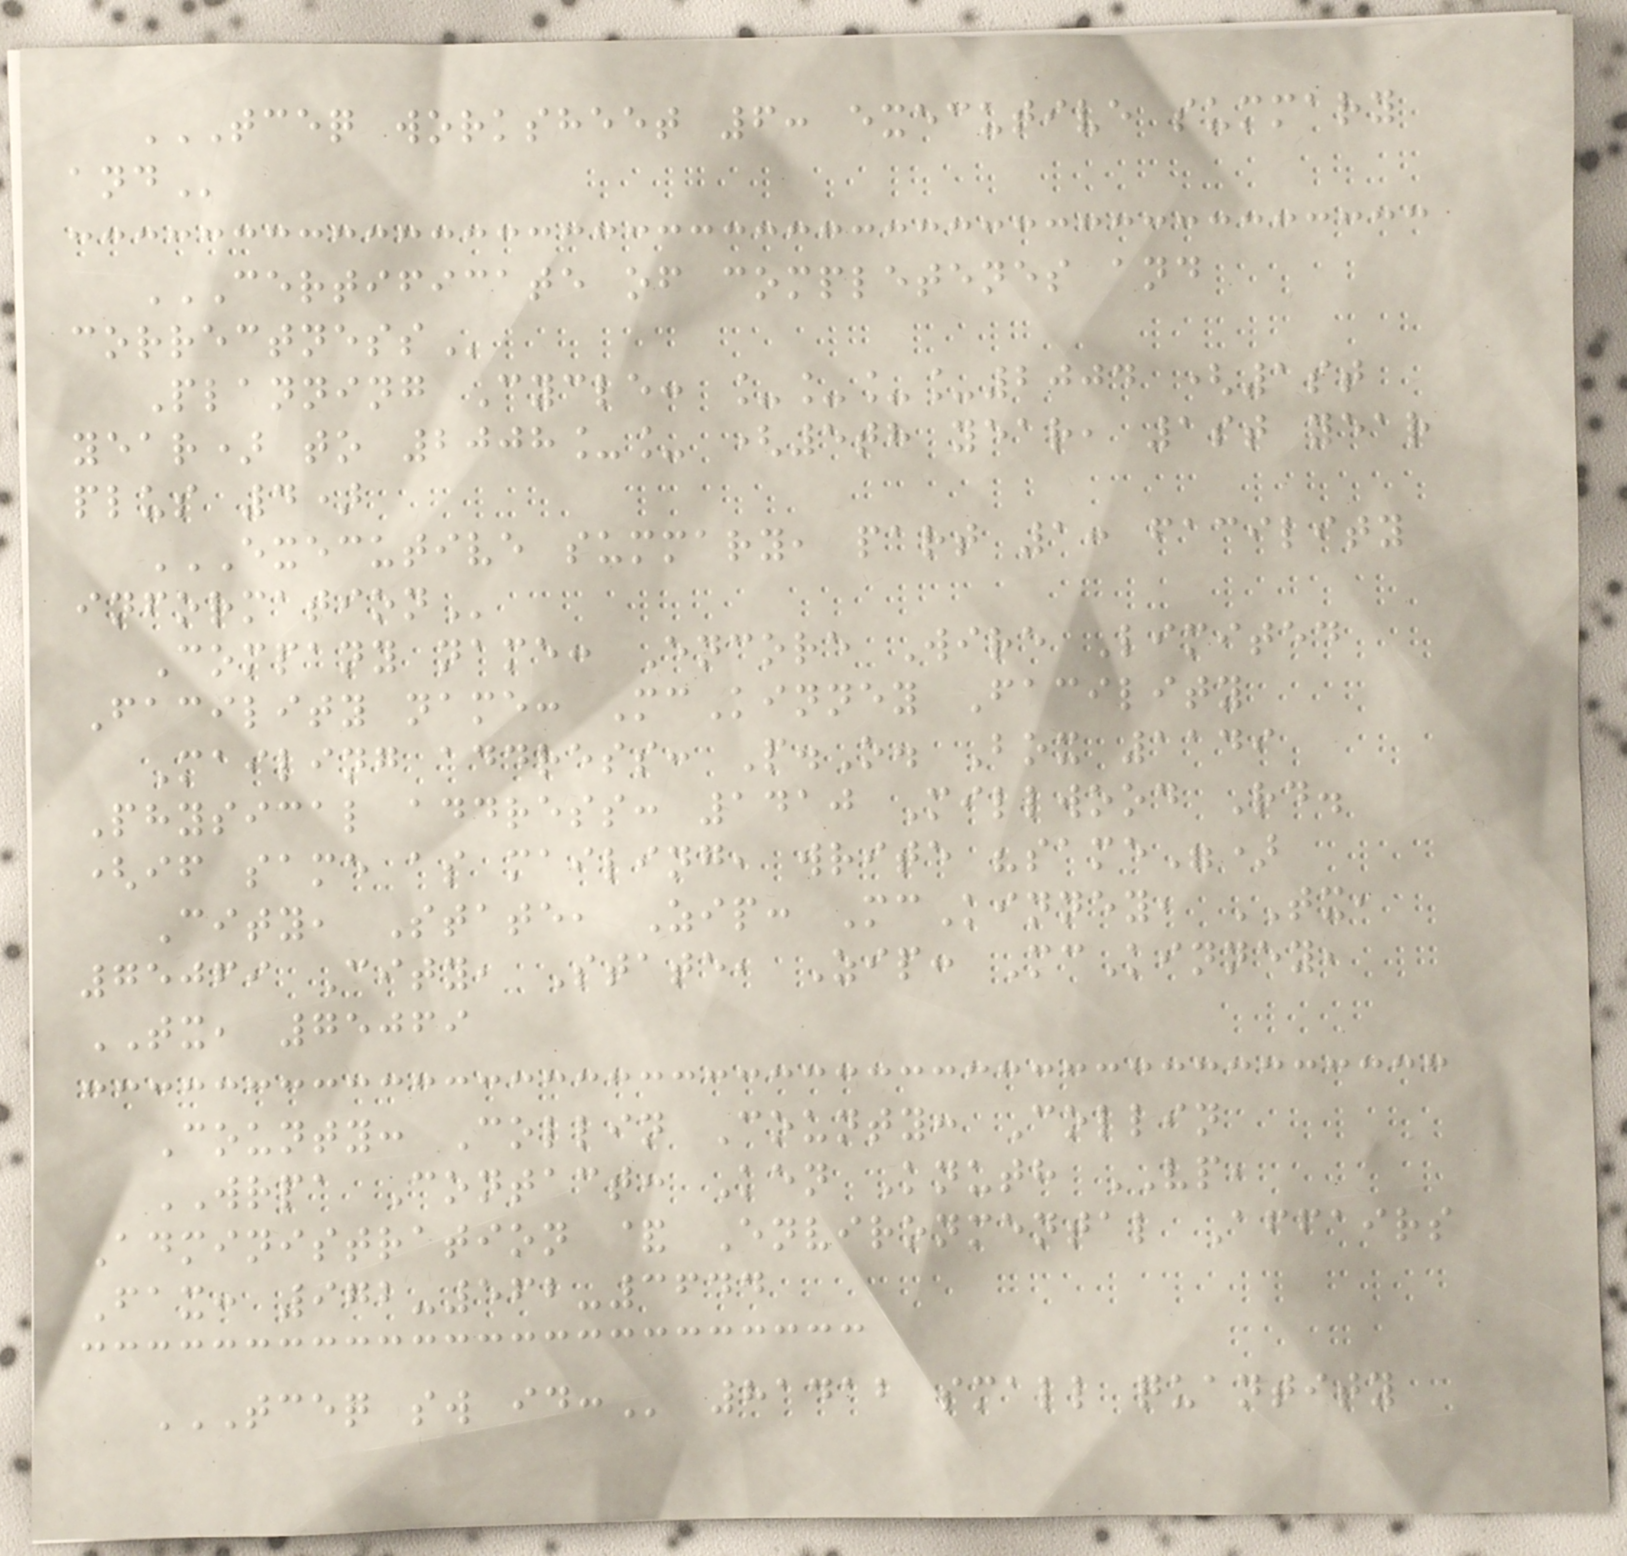TCEQ WORKSHEET 6: EXECUTIVE SUMMARY
AND
CERTIFICATE OF COMPLETENES AND
CORRECTNESS
Planning Cycle: ____2004 (1st
year) to 2008__ (5th year, 1st year
plus 4)
EXECUTIVE SUMMARY, PART 1: FACILITY
INFORMATION
Company name: Encore Wire Limited
Facility name: McKinney Facility
Mailing address: P.O. Box 1149
Physical address: 1410 Millwood Rd.
(if same as mailing, write "same")
City, State, Zip: McKinney, TX,
75069 City, State, Zip: McKinney,
TX, 75069
County: Collin County: Collin
WRPA Contact: Ken Knuth VP,
Administration & Environmental Affairs
Fax: 972-562-3644
TCEQ SW ID: 81412 small quantity
